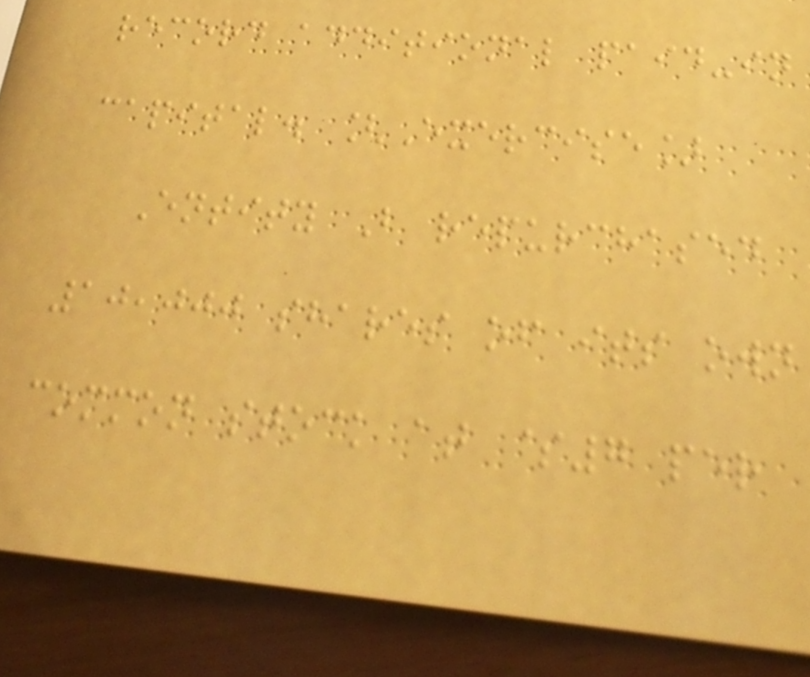record additional paid-in
capital. [Exercise]
Entity B repurchased
10,000 shares of its own
common stock at $7 per
